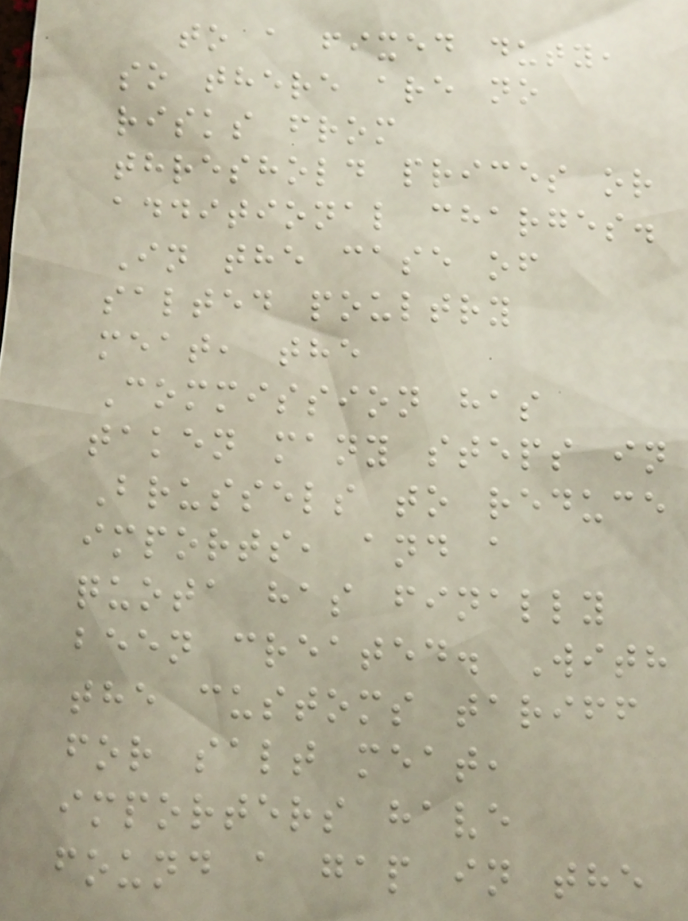to a fixed duty,
so there are no
risks from
threshold prices or
additional charges.
In the case of
salted poultry
meat, the
Commission has
taken many steps in
Brussels to reduce
imports, and a
quota has finally
been created. With
the customs tariff
for salt meat,
importers have
found a gap in the
